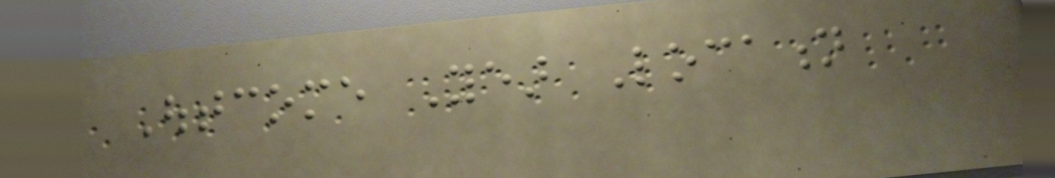Outcome Year Location
